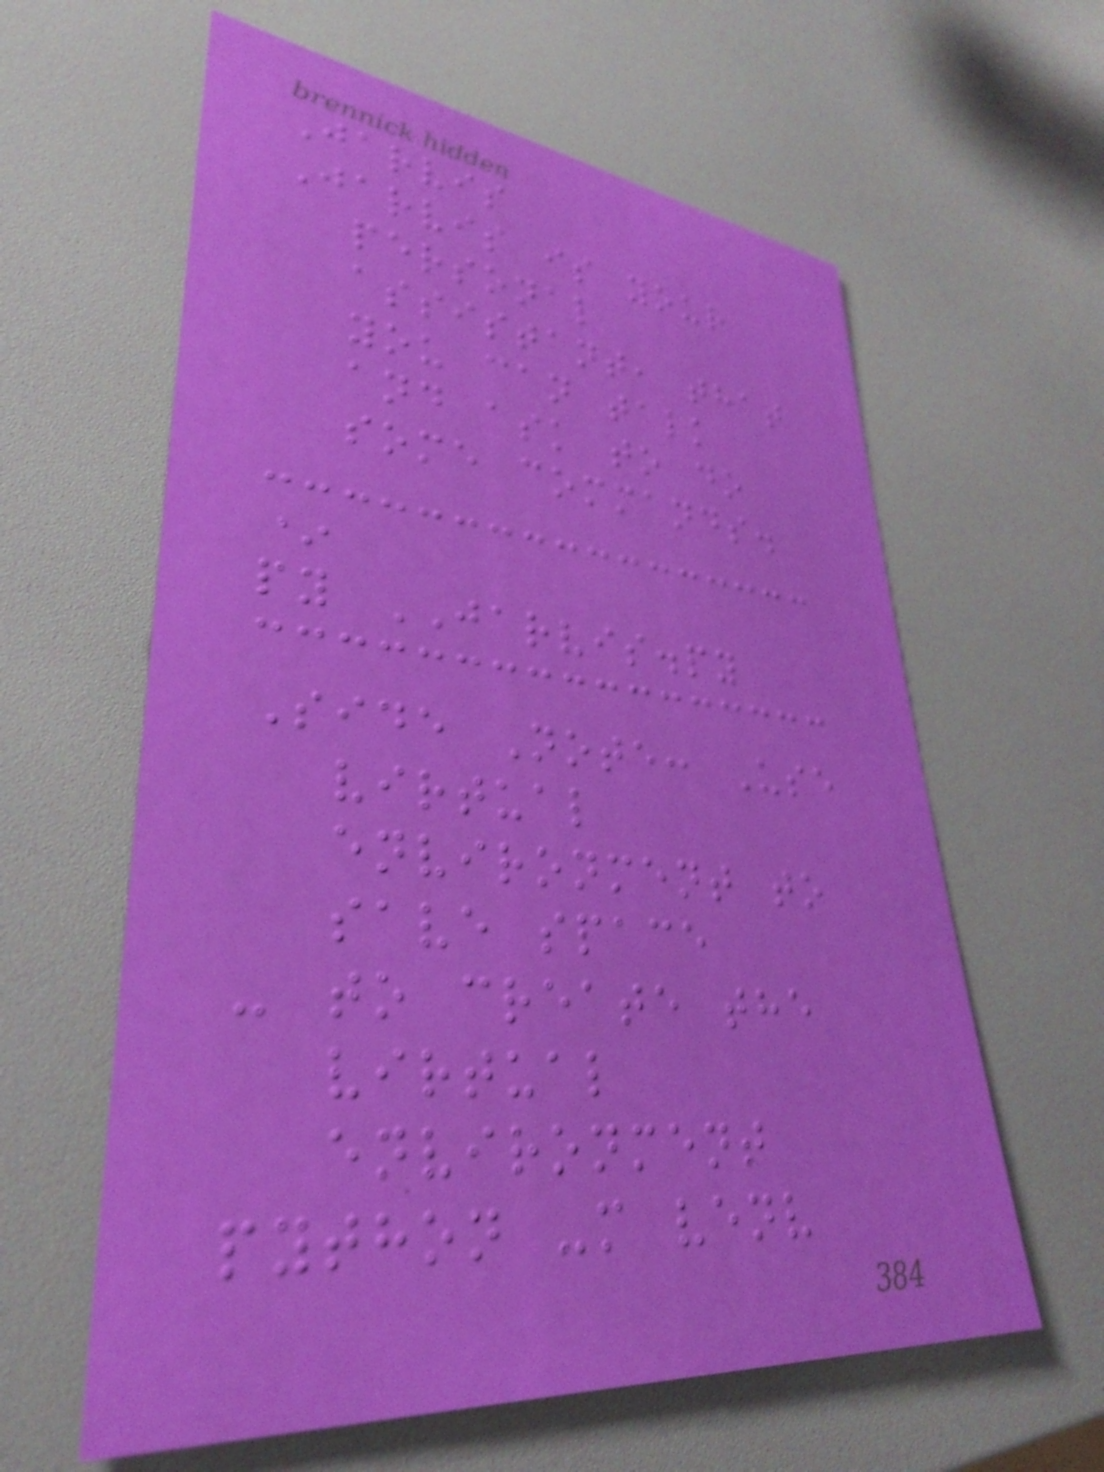Jarvis
Jarvis is your
personal
assistant, that
you can talk
and ask to do
some commands.
*
py JARVIS.py
Side Note: Use
virtual
environment to
save space
- to create the
virtual
environment
python -m venv
